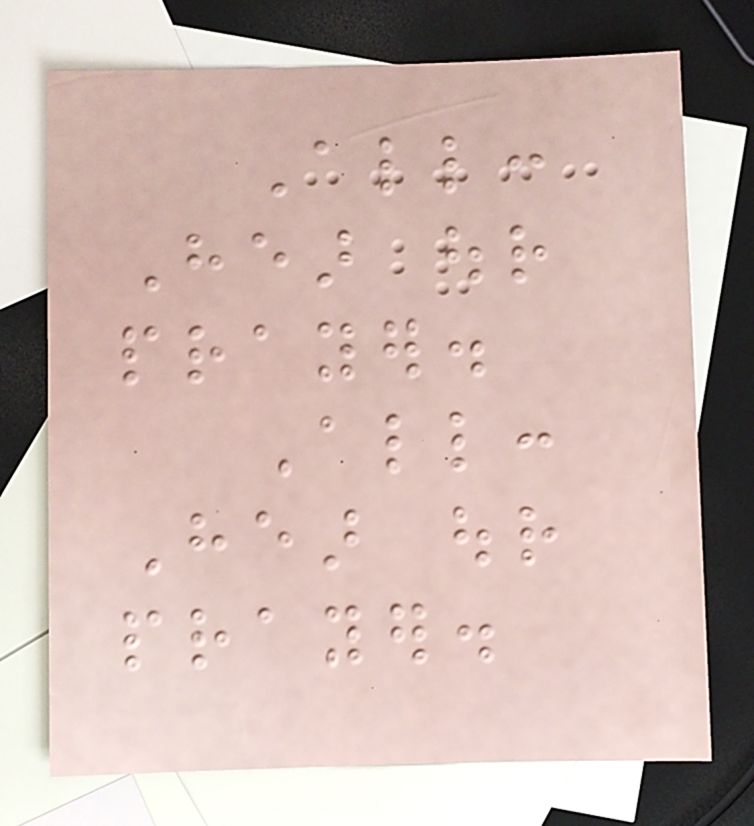All:
Hear our
prayer.
All:
Hear our
prayer.
